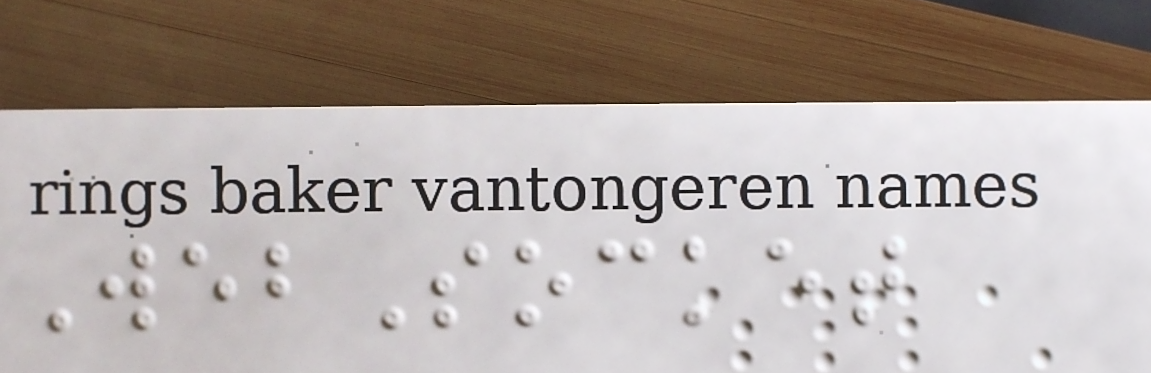WebSocket
